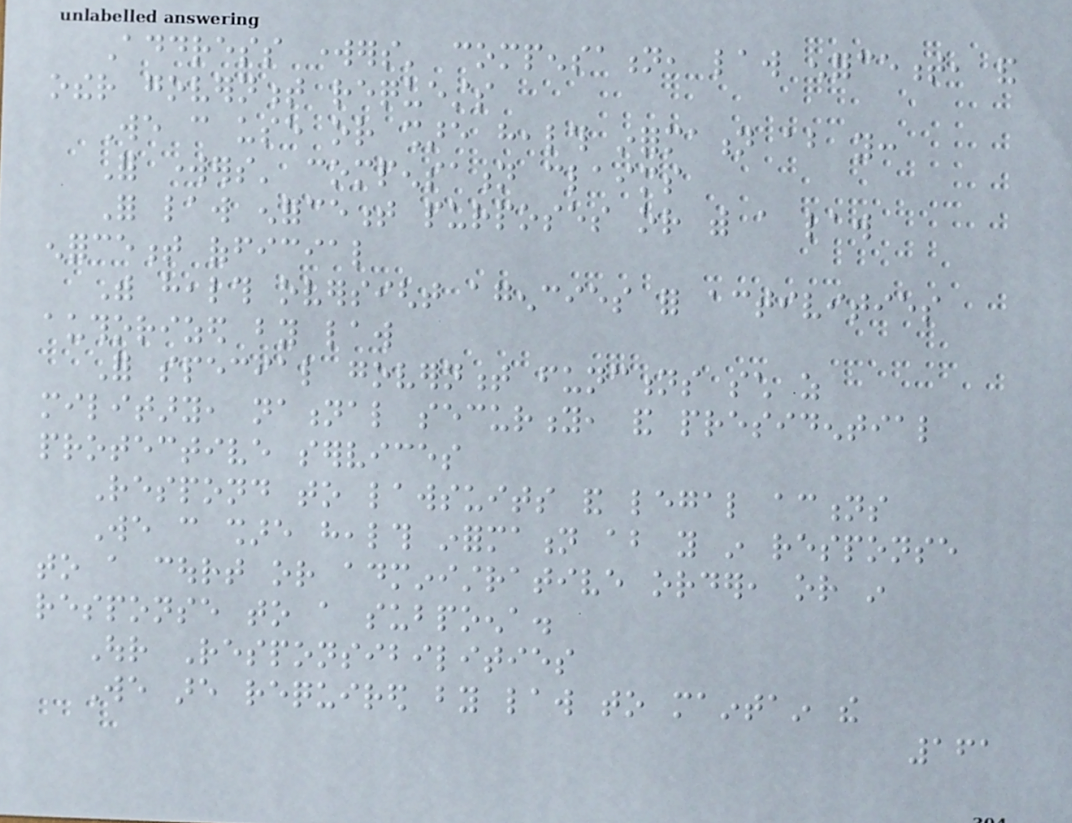Address workers' compensation, law enforcement, and
other government requests
We can use or share health information about you:
For workers' compensation claims
For law enforcement purposes or with a law
enforcement official
With health oversight agencies for activities
authorized by law
For special government functions such as
military, national security, and presidential
protective services
Respond to lawsuits and legal actions
We can share health information about you in response
to a court or administrative order, or in
response to a subpoena.
Our Responsibilities
We are required by law to maintain the
161
